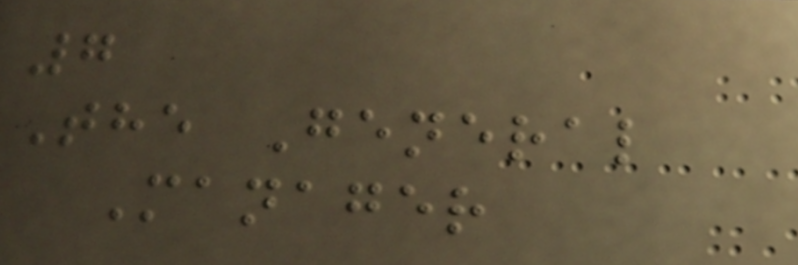7
The General
Manager
